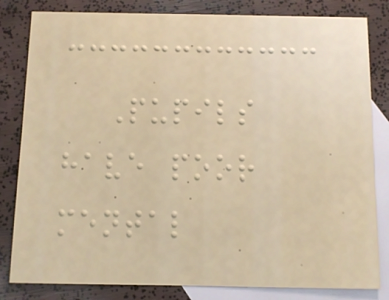Pupils
have poor
mental
